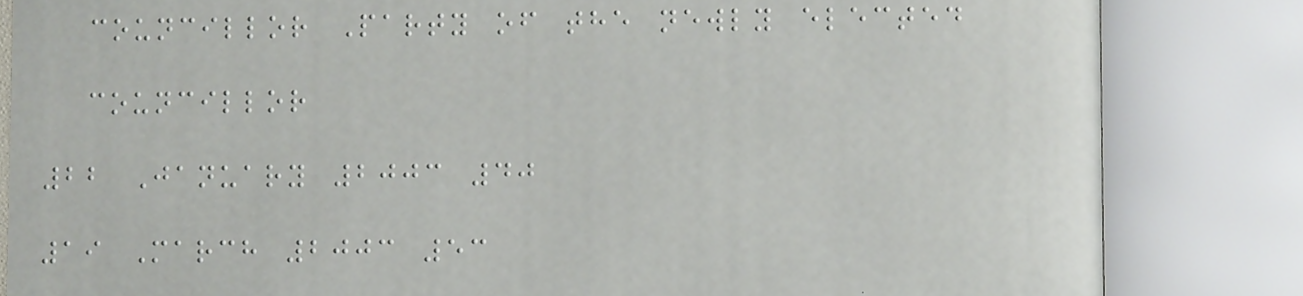councillor Party of the newly elected
councillor
22 January 2003 40
19 March 2003 53
